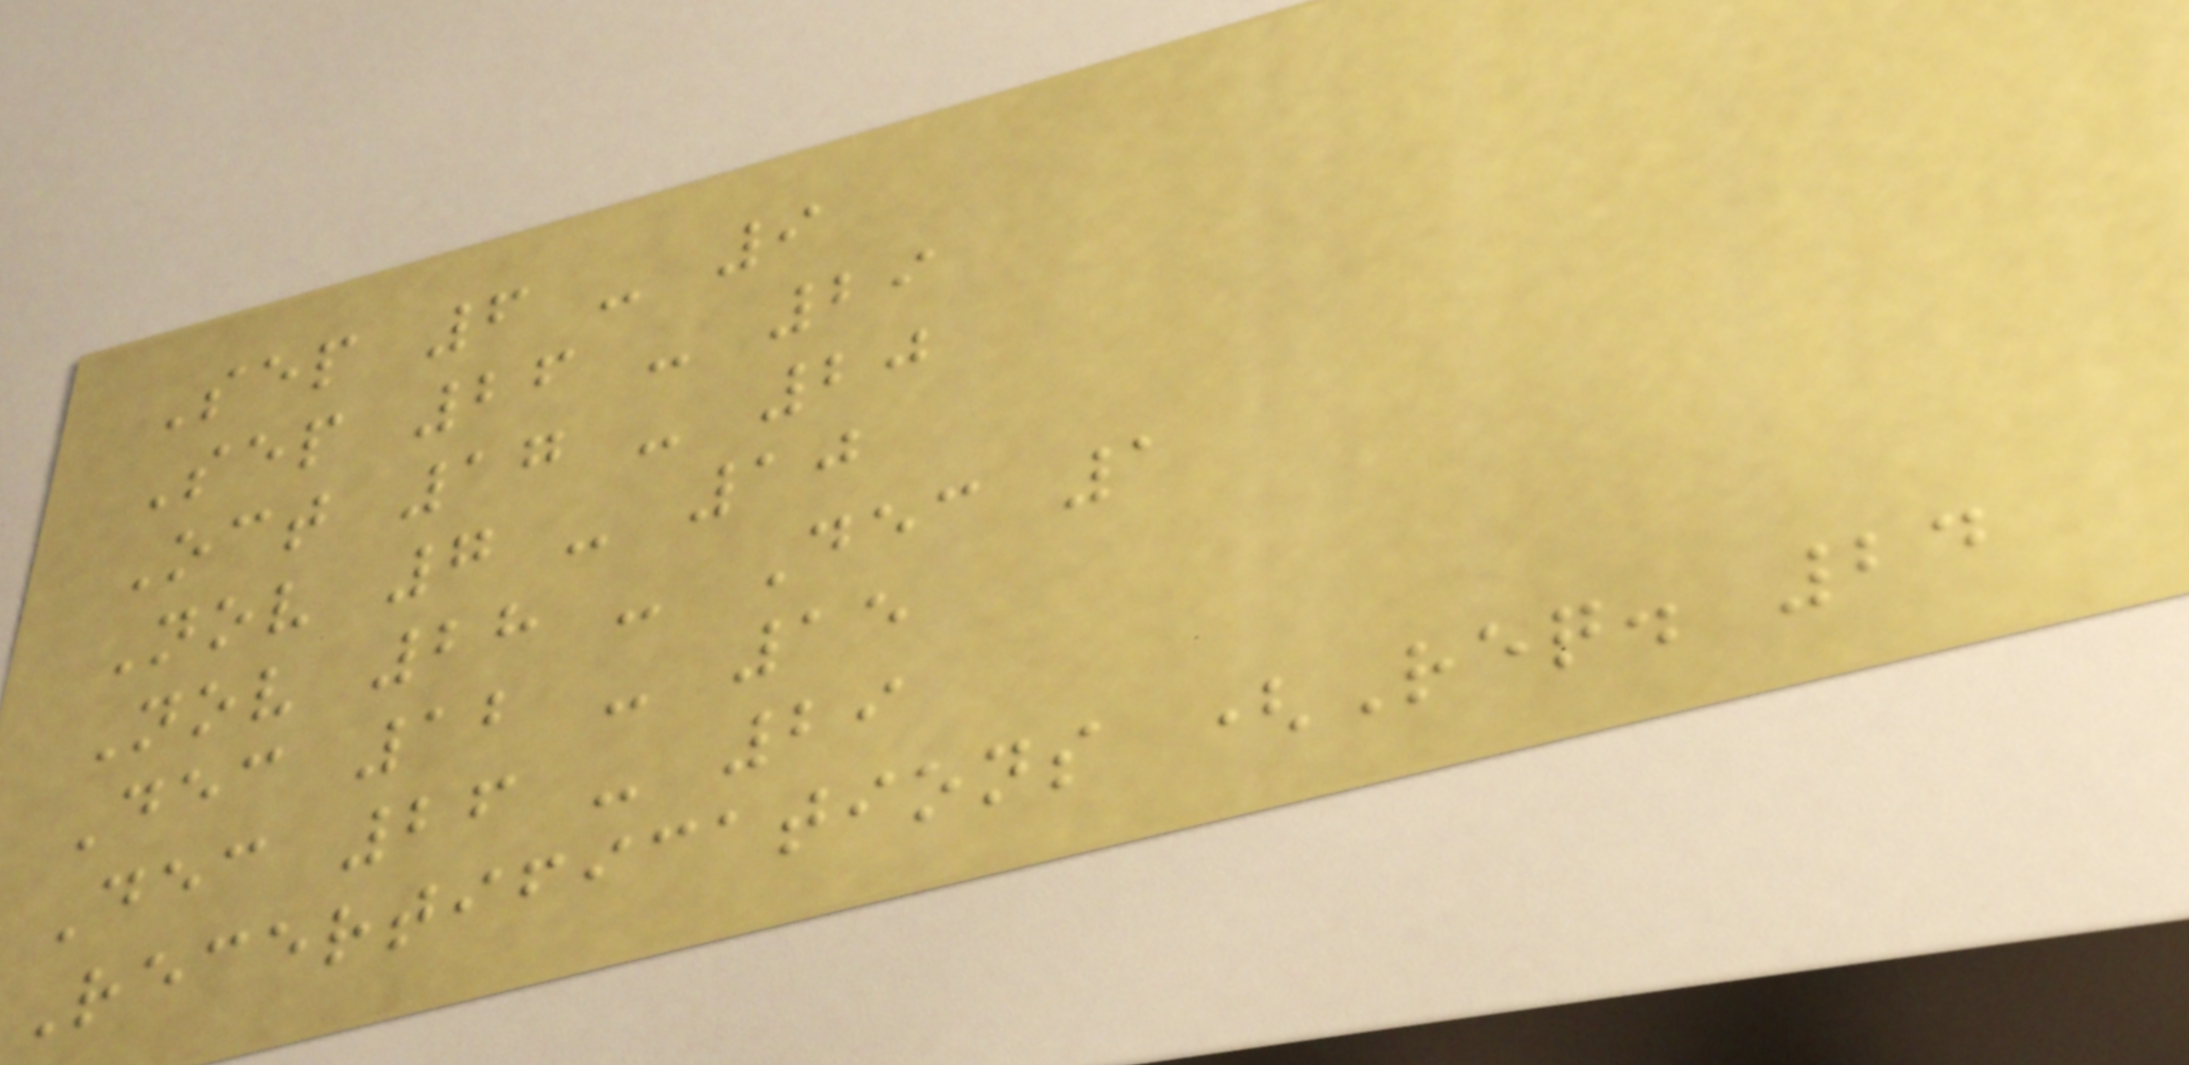Sep 6 - 9
Sep 26 - 29
Oct 17 - 20
Nov 7 - 10
Nov 28 - Dec 1
Dec 12 - 15
Dec 26 - 29
Recertifications (Req. 24
